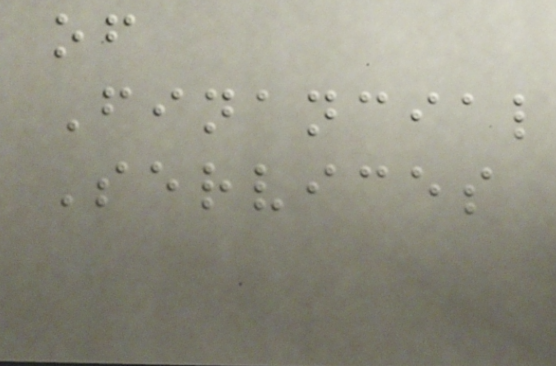of
Financial
Services
